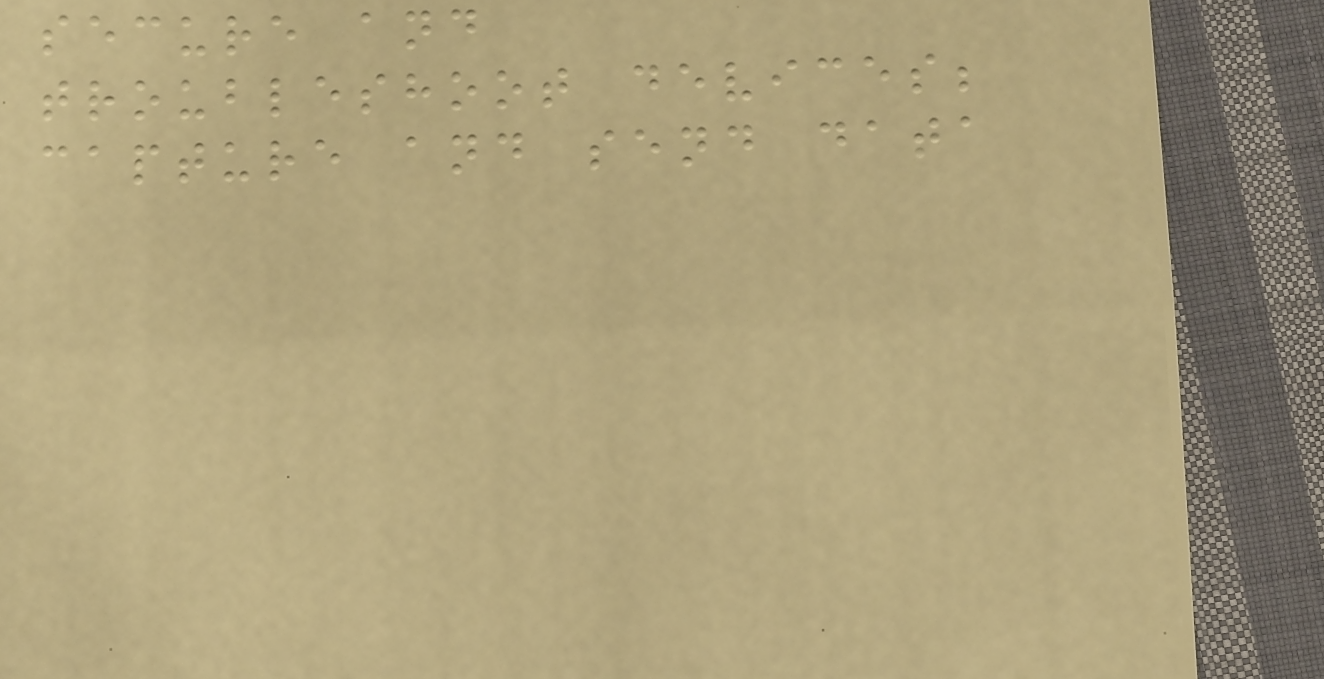secure and
troubleshoot devices;
capture and send data
